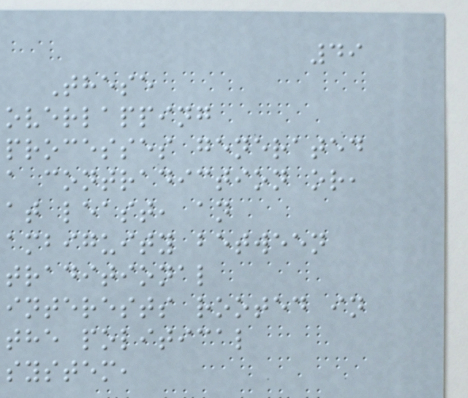49
These
overlapping
processes generated
a contradiction or,
at least, an
ambiguity between
traditional
interests rooted in
the political
system,
